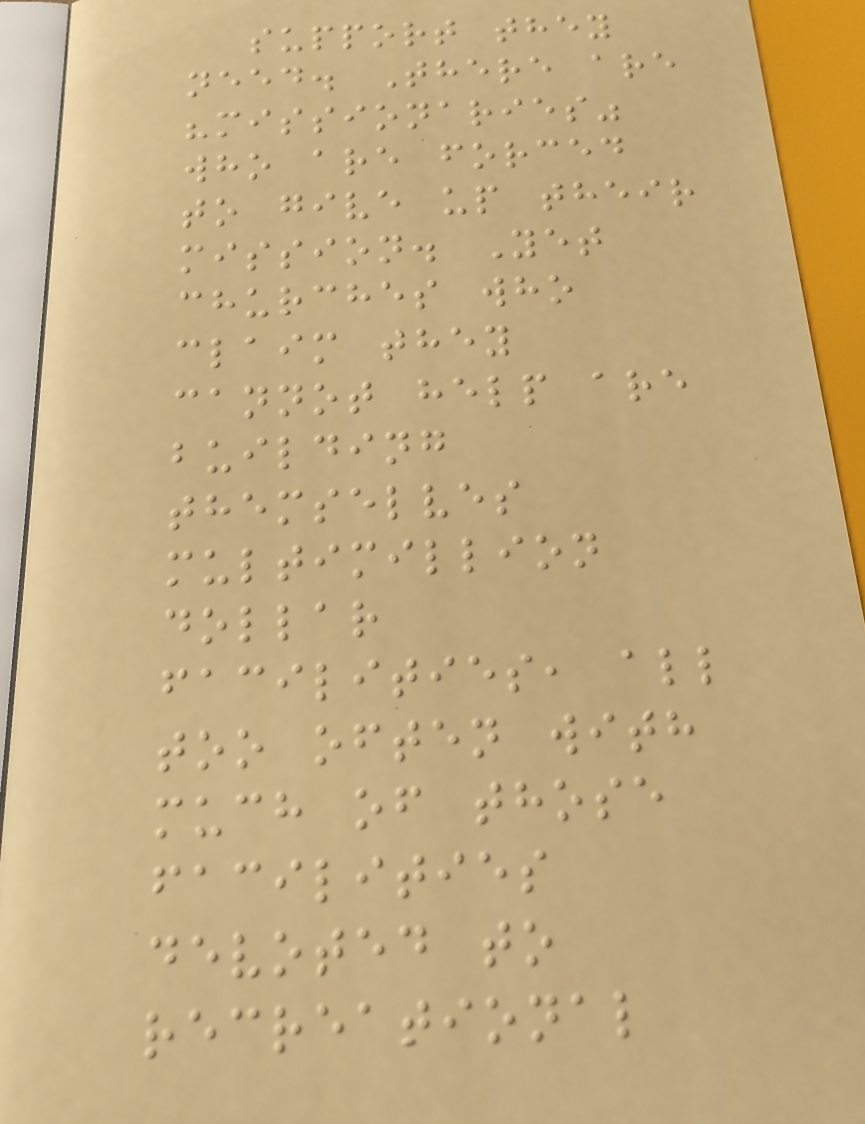support they
need. There are
"missionaries"
who are forced
to give up their
mission. Yet
churches who
claim they
cannot help are
building
themselves
multimillion
dollar
facilities, all
too often with
much of those
facilities
devoted to
recreational
